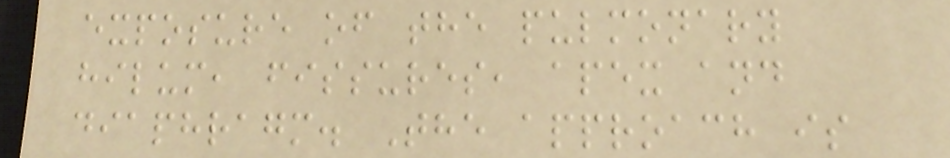exposure of the pulmonary
hilum, fissures, apex and
diaphragm. The approach is
